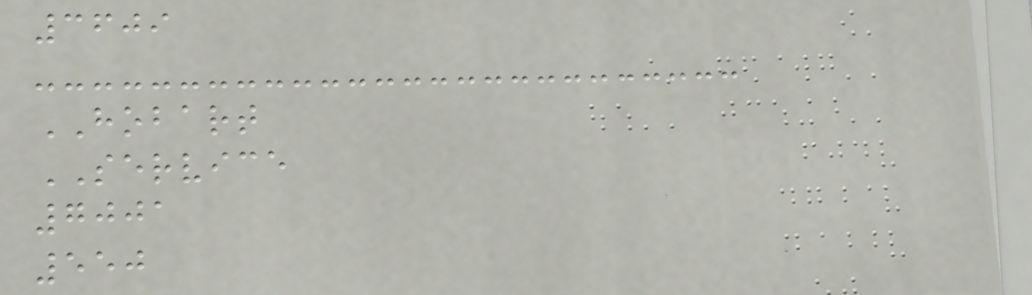3609
HOBART
SERVICE
7001
550
